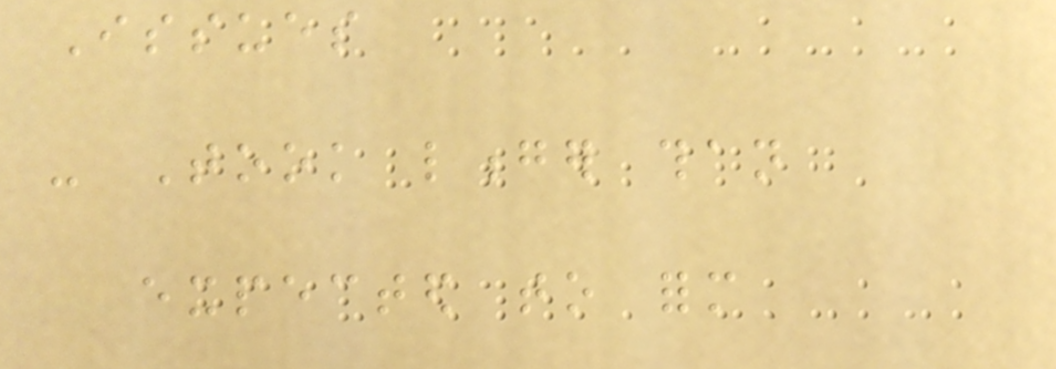Issues
- Took longer than
expected to form
